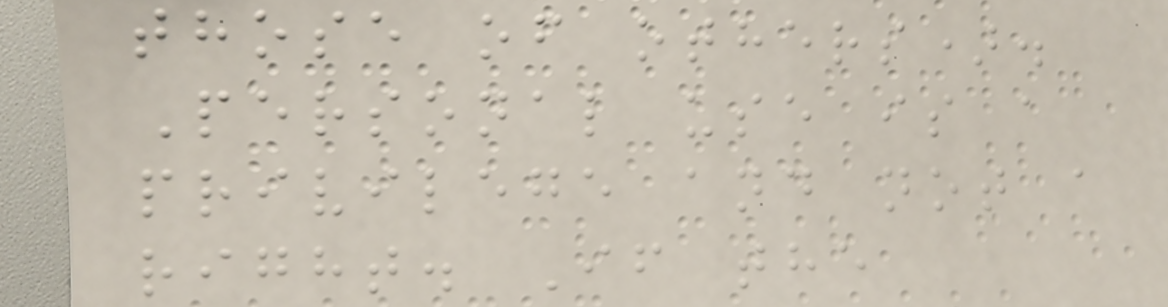those of others).
Personal use is a
privilege and not a
right. If the
